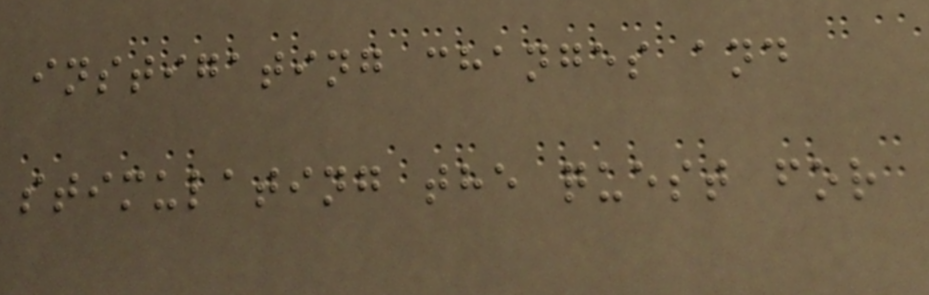instigating changes and
stimulating the quest for
